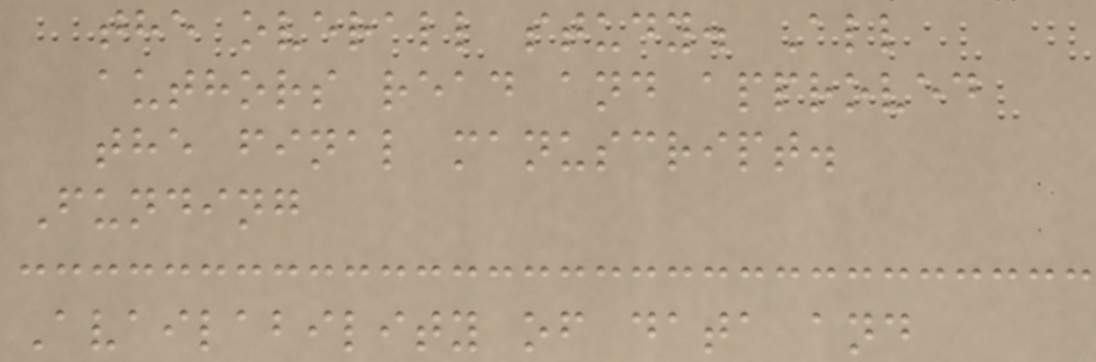the overall study. All
authors read and approved
the final manuscript.
Funding
Availability of data and
